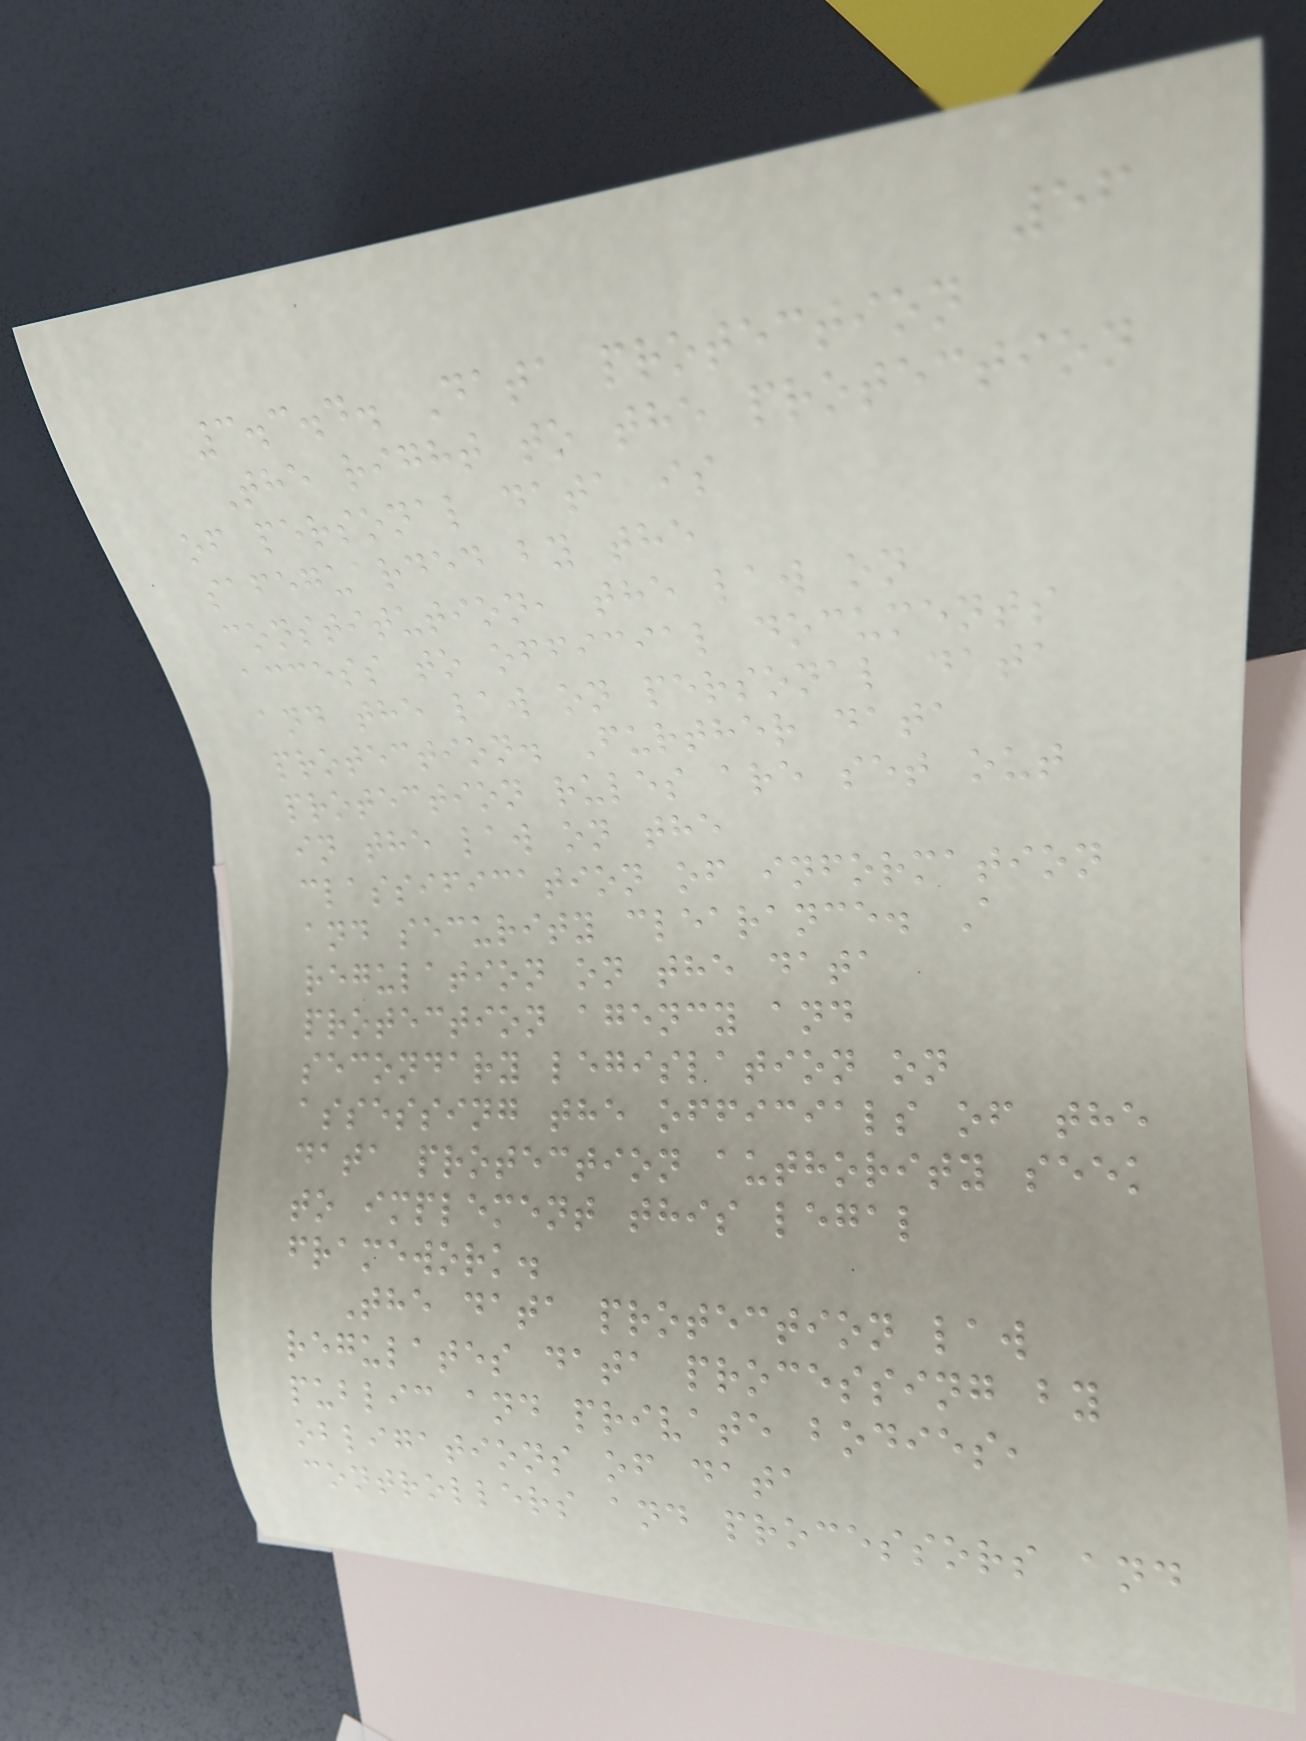56
3.3.4. Data protection
The right to the protection
of personal data is
safeguarded by the
constitution, the law on
access to official documents
and the law on personal data
protection. Further data
protection rules are set out
in the law on the
classification of information
and security clearance. A
regulation on the data
protection agency and
secondary legislation on
assessing the officials of the
data protection authority seek
to implement this legal
framework.
The data protection law
regulates data processing by
public and private bodies,
obligations of data
controllers and processors and
